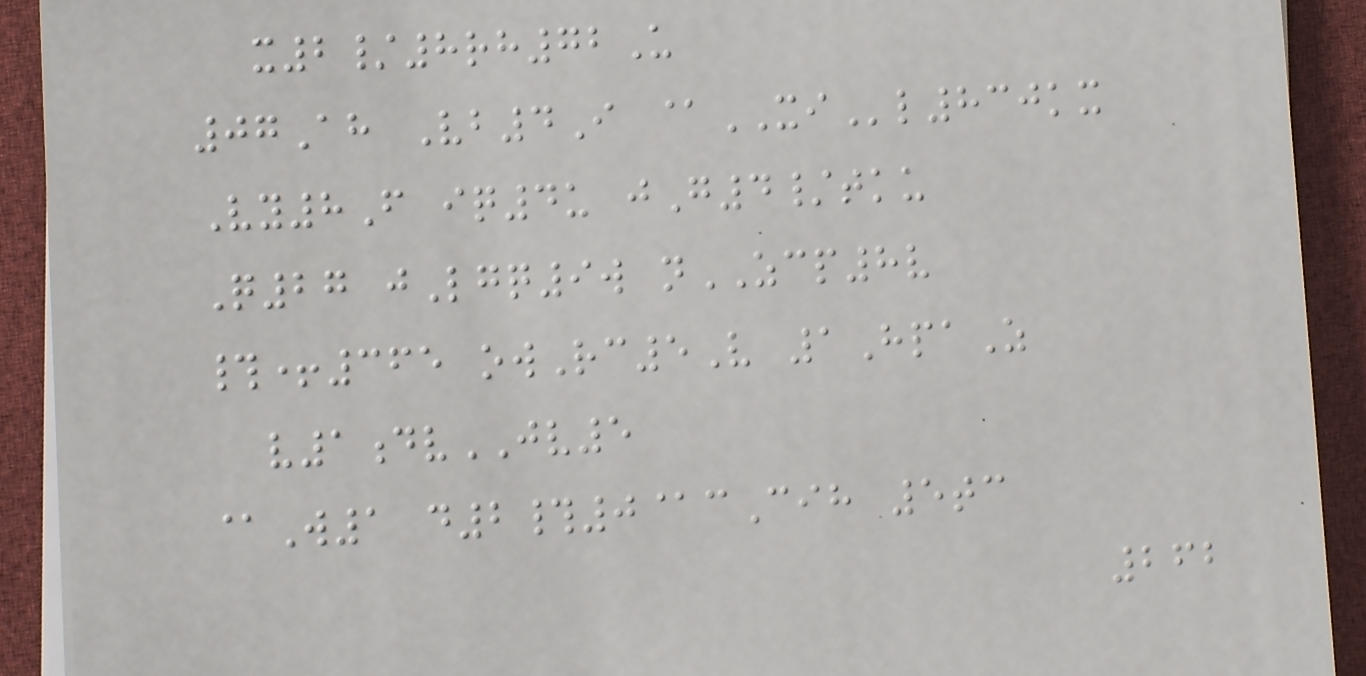x2/8rh72U
07Ah Vb4I @XIl830kx
Vy8F iq4u jG4/tku
Q27 jLgq9w nZCP8v
#+365 owRc5V 1HpaZ
v1dvJV5
@W1 d2#0@cCih 5tc
262
